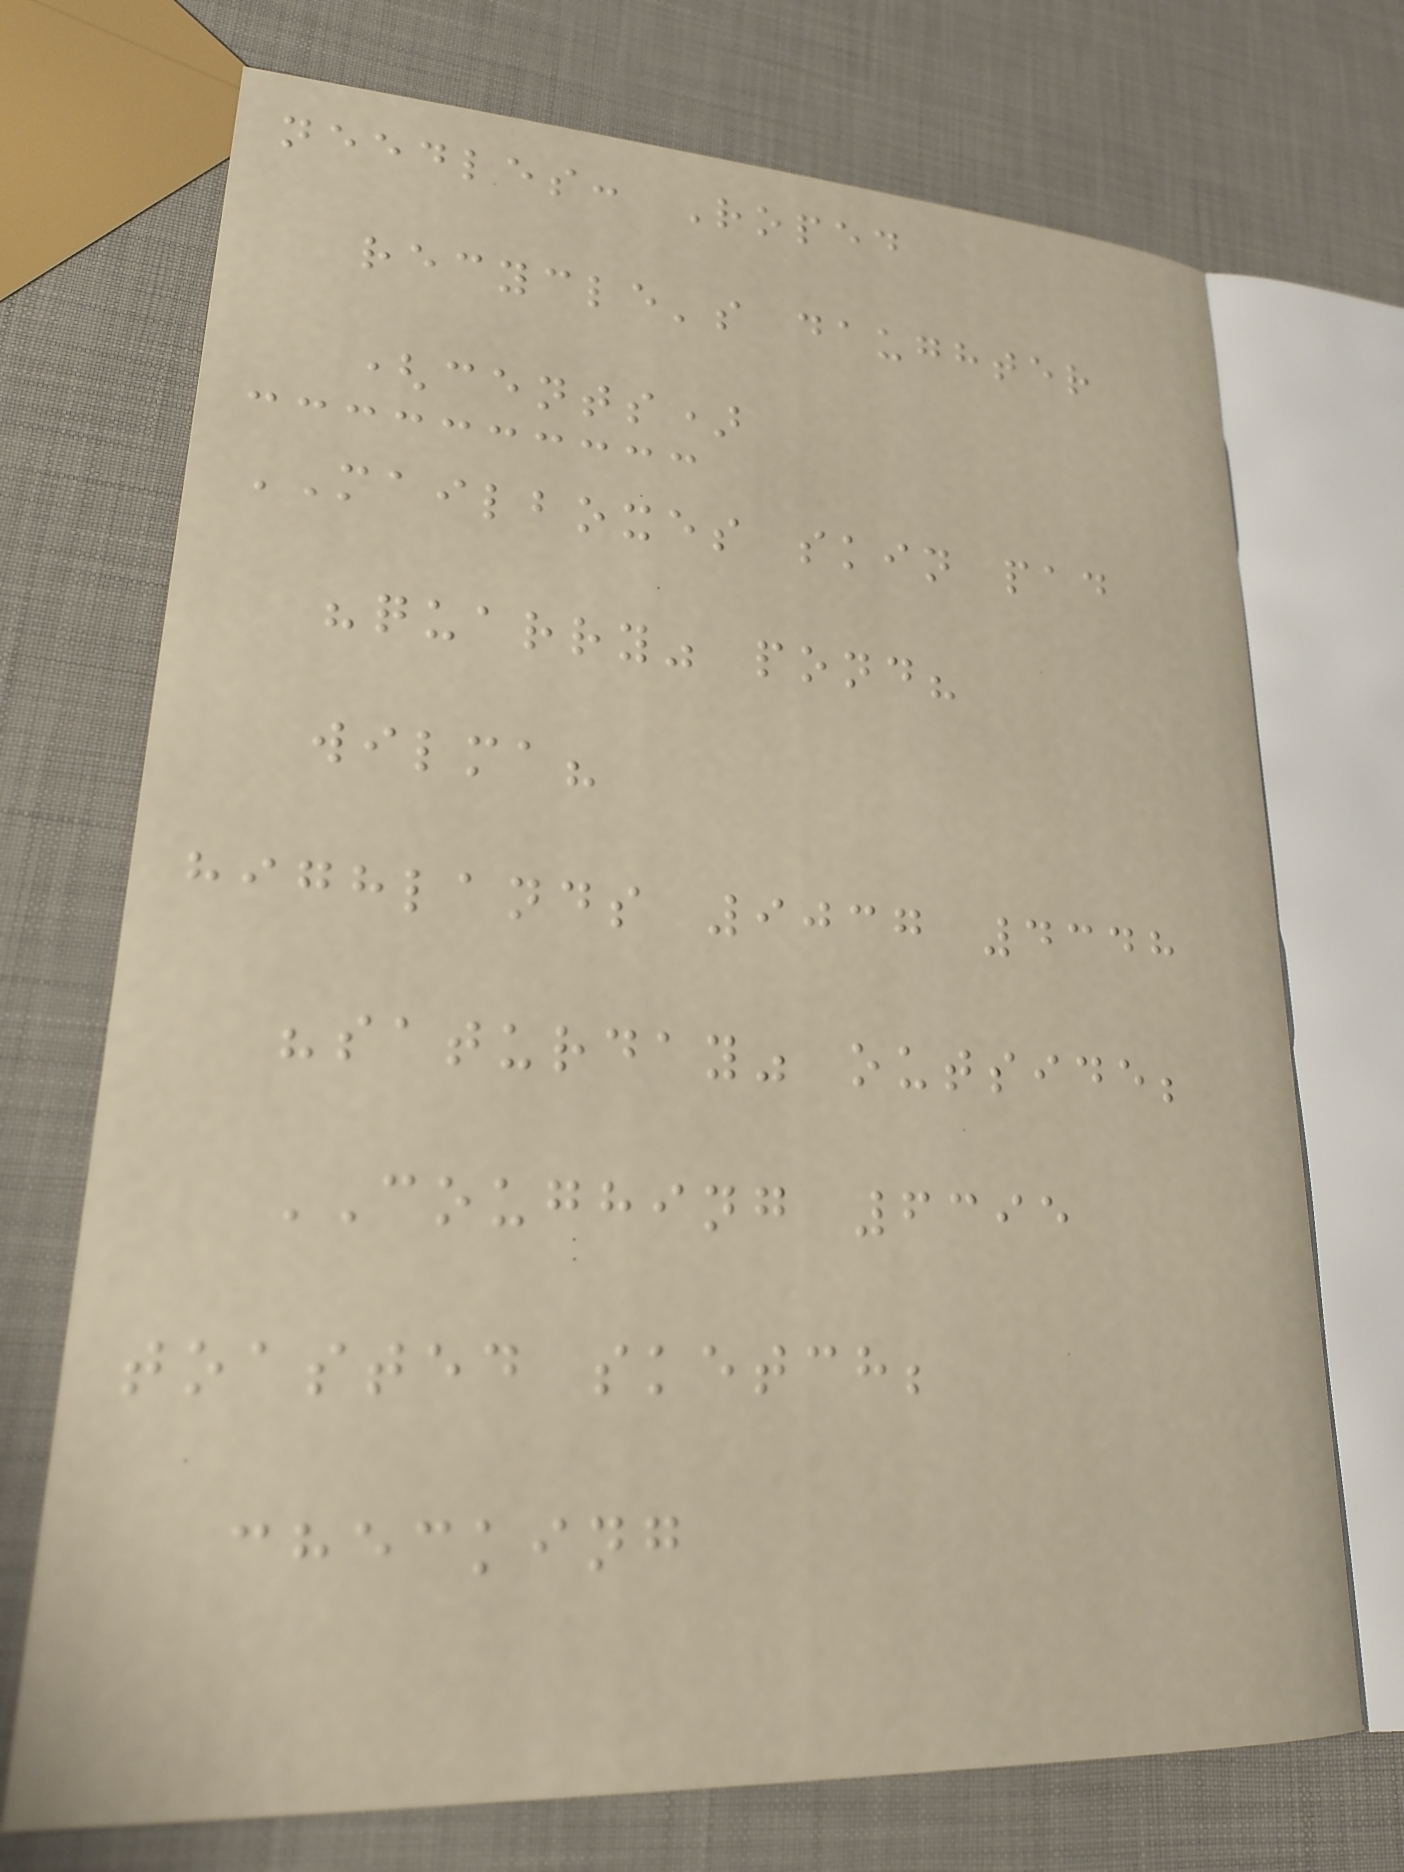needles: Roped
recycle's daughter
(cents)
MAILBOXES skin pad
"quarry" pond?
wilma?
highlands 9037 4348
"saturday" outside;
COUGHING 6395
toasted sketch;
checking
